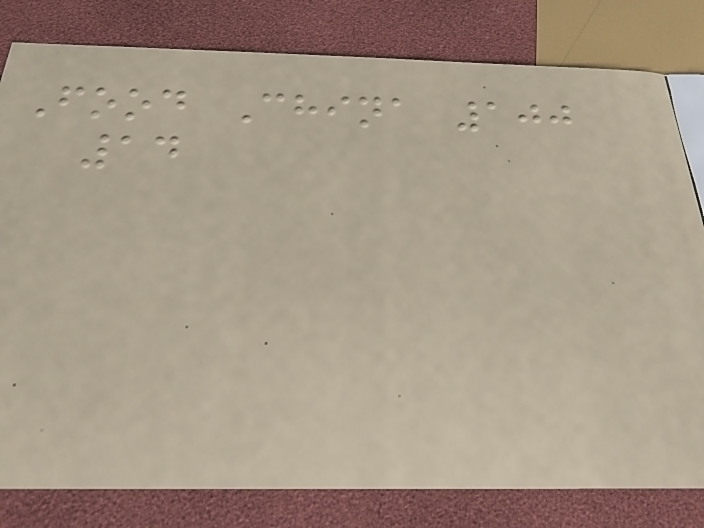Food China 100
14
